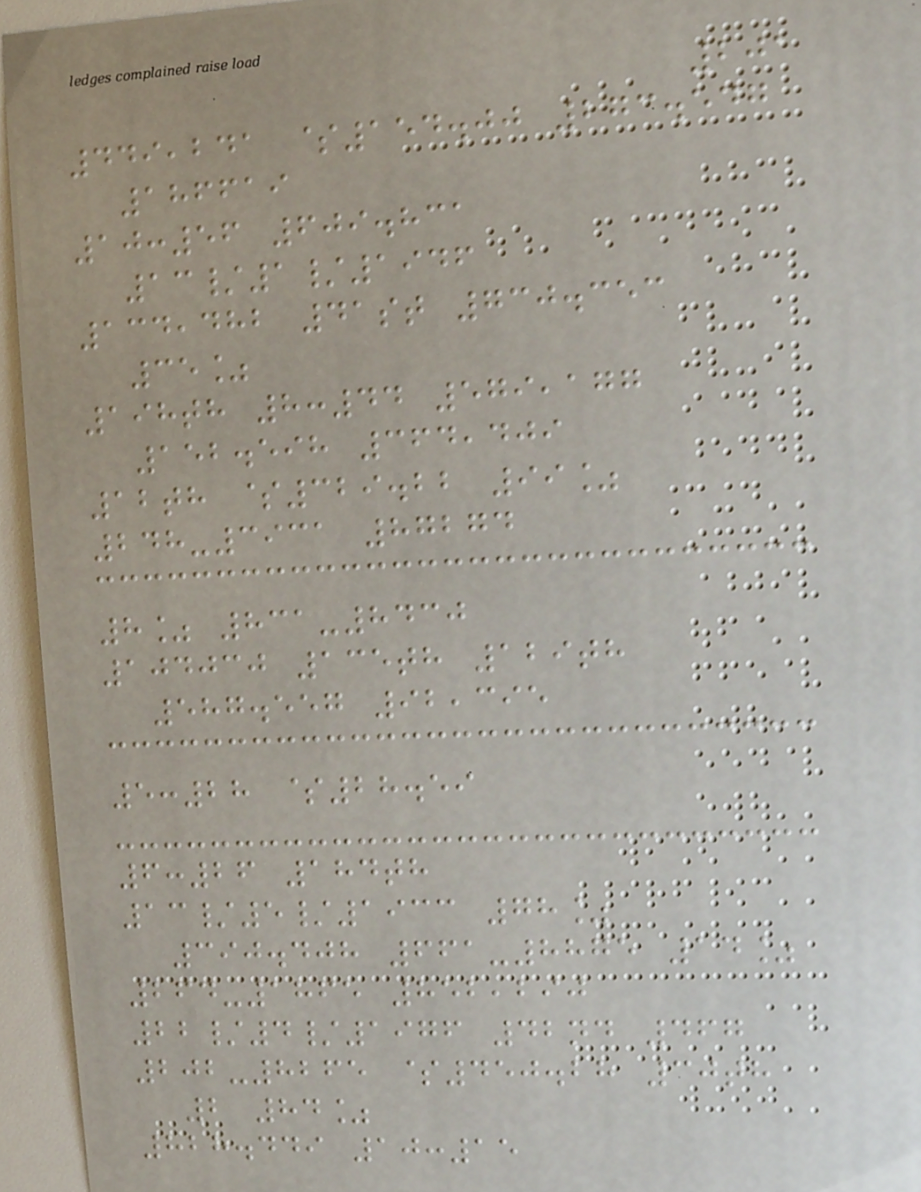201
449,241 $154.00 273.547
186619
10:56 609.831
13/1/1946
134,482 41st 730.353
35%
198th 8:44 579,177
152.598 364,409
12th $329.22 99%
248-3931 87274
8% 831-8430
104030 135th 129th
587.557 92,395
5:28 $28.59
6:26 184th
13/5/1933 78%
390.408 661-8875 14%
264-1865 852,290
22/4/1976 42nd 467
202-8265 $450.28 30th
2 84%
828.449 10:15
